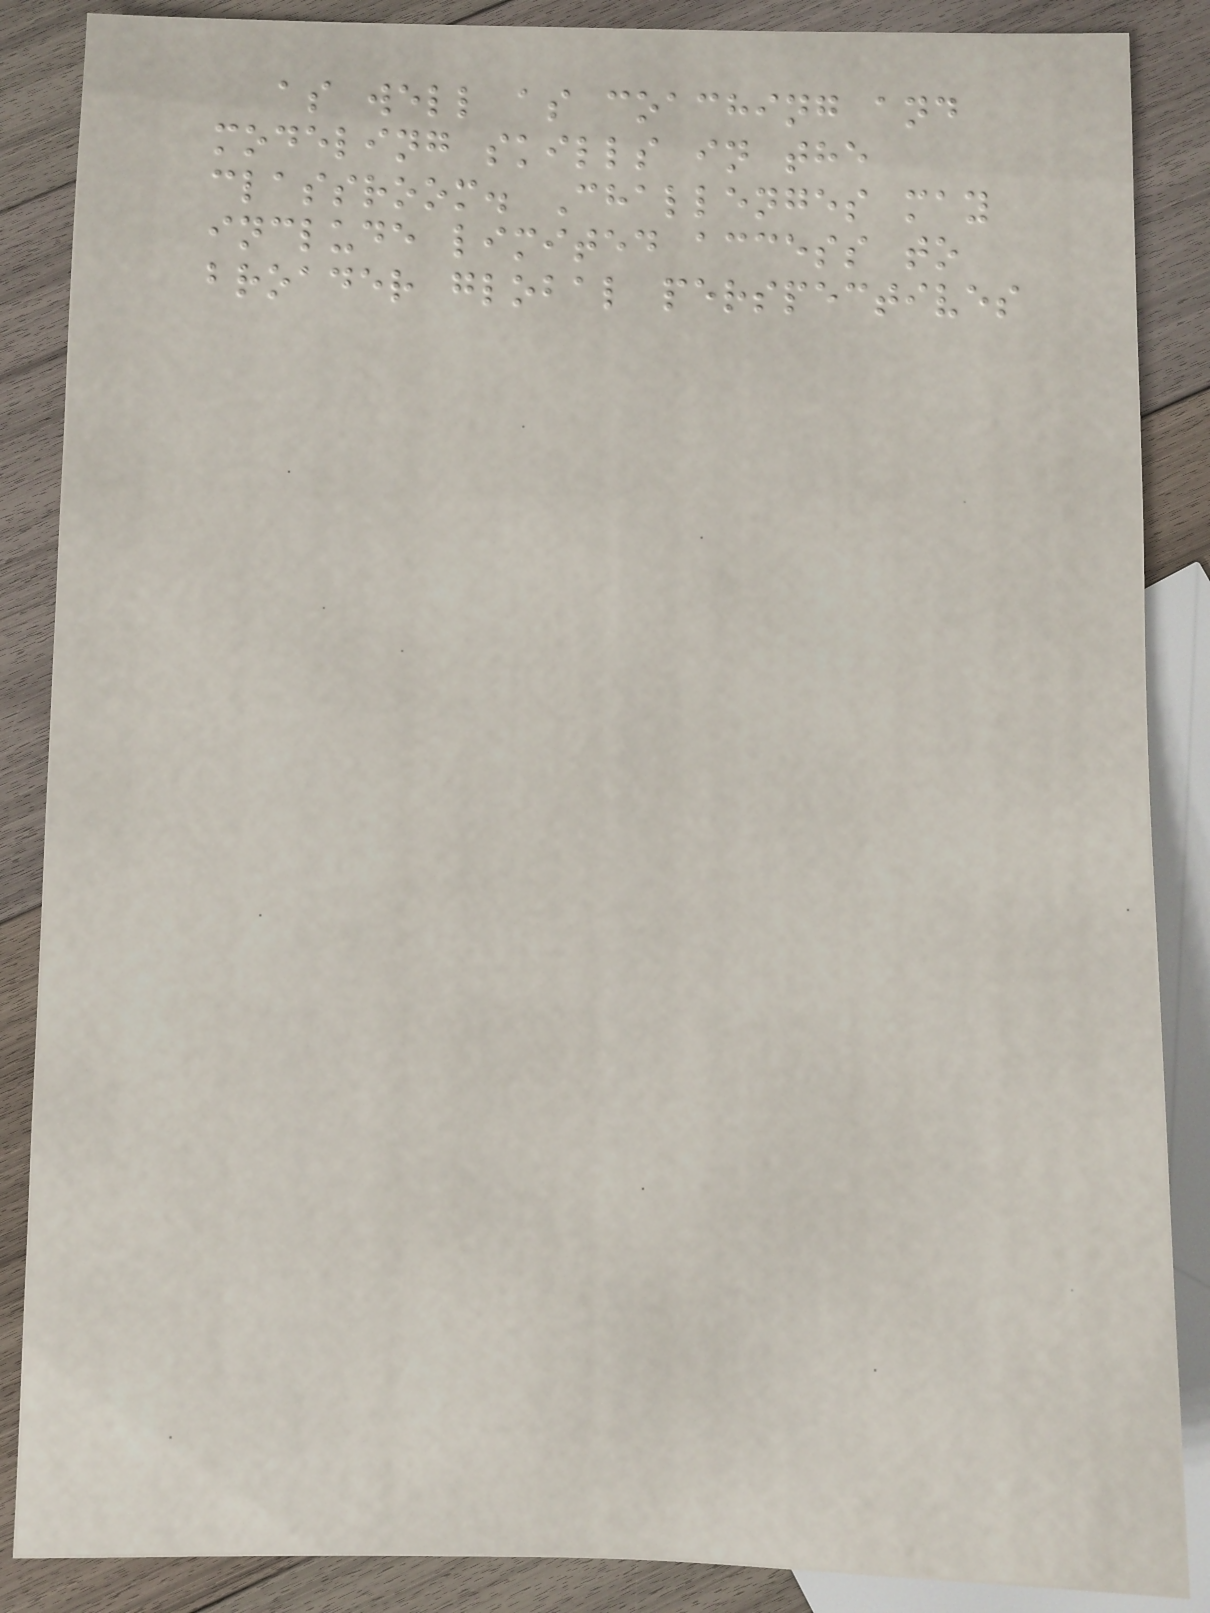as well as coaching and
modeling skills in the
classroom. Challenges may
include limited access to
broader global perspectives
